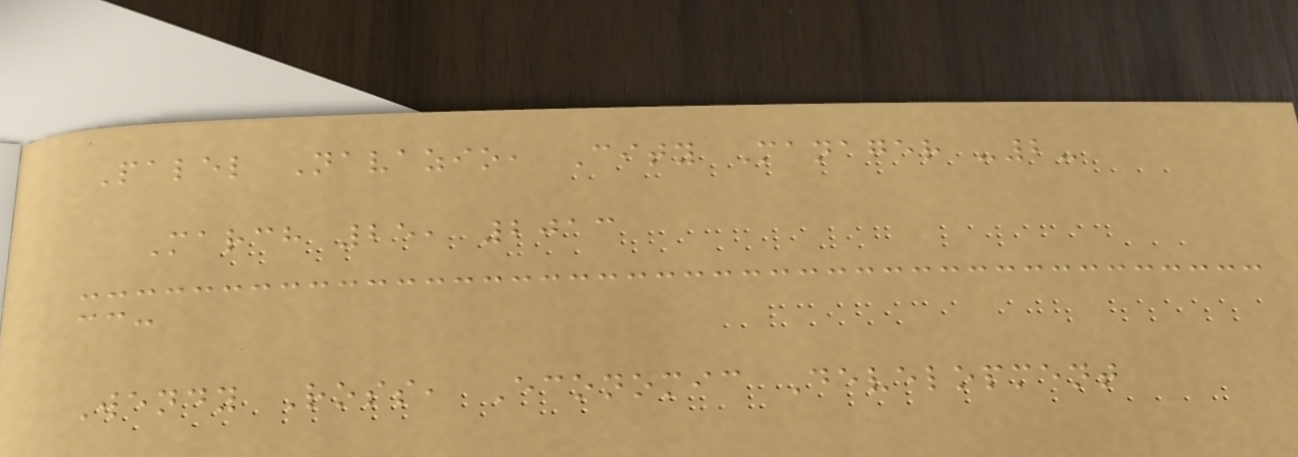Palel Navazio, City Manager -2-
March 25, 2013
cc:
Wendy Ross, Economic Development
